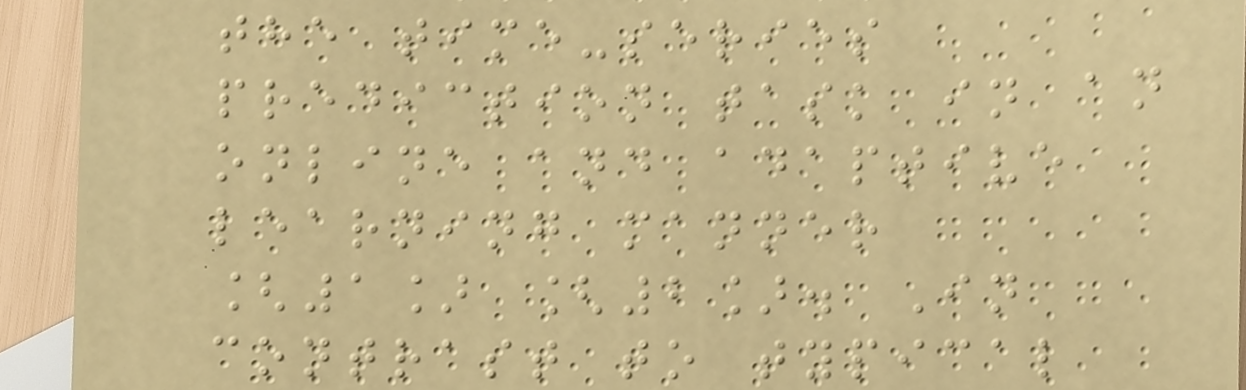the time-series
prediction task in an
online and adaptive
learning manner
[1] [2]. In
contrast to typical
